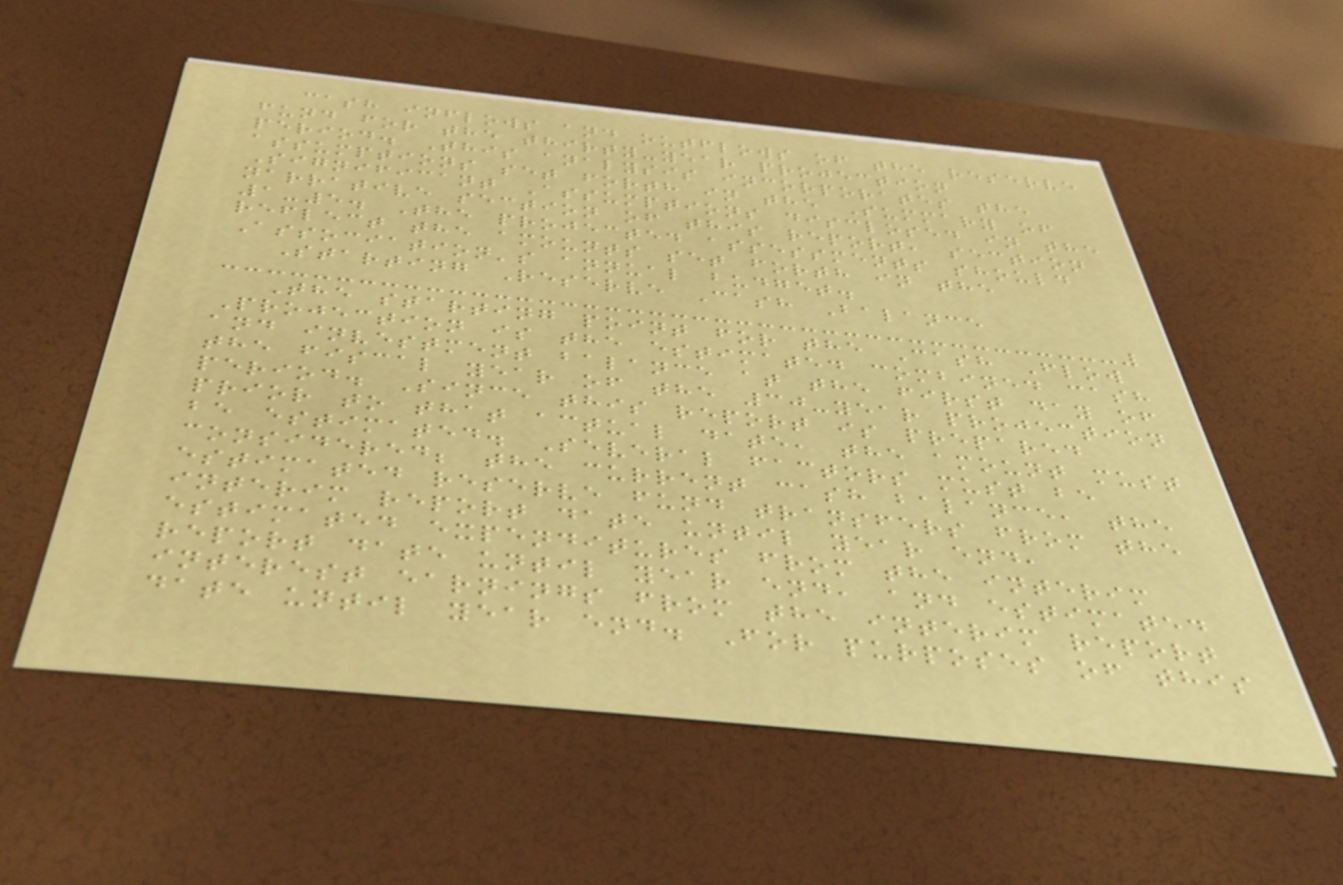cash inflows and outflows of the reserve
fund for the thirty-year projection
period. This analysis incorporates the
assumptions set forth in the Summary of
Significant Assumptions disclosed in the
narrative section of this report, section
1-5. The projected assessments should
reflect the amounts set forth in the
Association's annual budget.
Starting Reserve Cash Balance
The starting point for the Cash Flow
Projection is the estimated combined cash
and investment balance at the first day of
the fiscal year of the 30-year projection
period. Since this report is prepared
prior to that actual date, the amount must
be estimated. Several factors must be
considered; the current cash balance, the
estimated reserve fund transfers from the
interim report date until year end,
estimated expenditures from the interim
report date until year end, and estimated
interest earnings from the interim report
date until year end. For purposes of this
